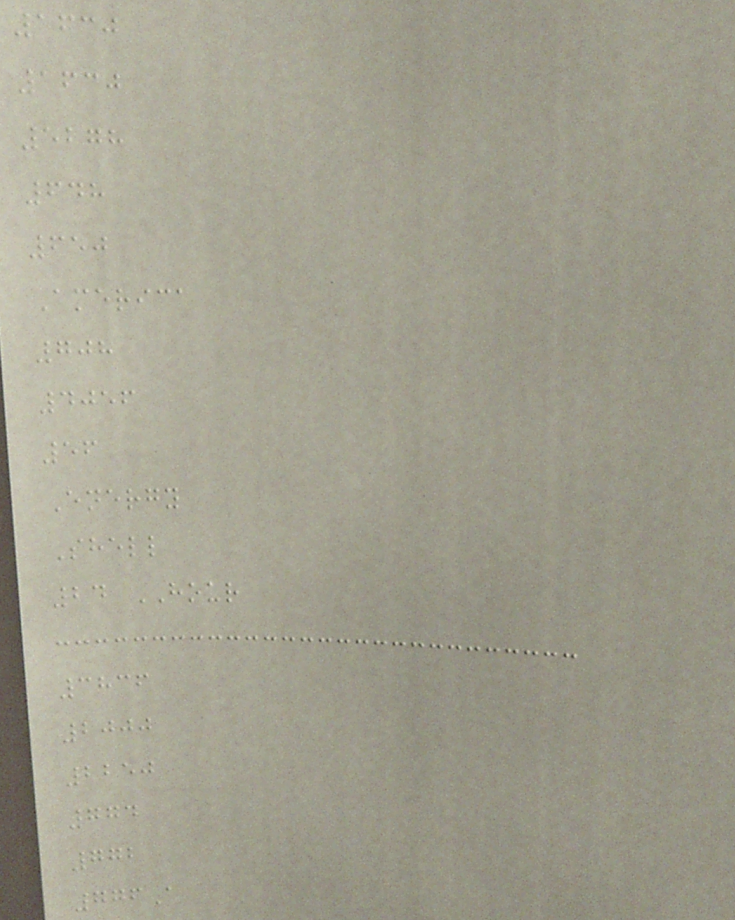1630
1630
5278
648
650
America
708
4056
56
Energy
Shell
24 HOUR
3836
2000
2250
774
772
776A
